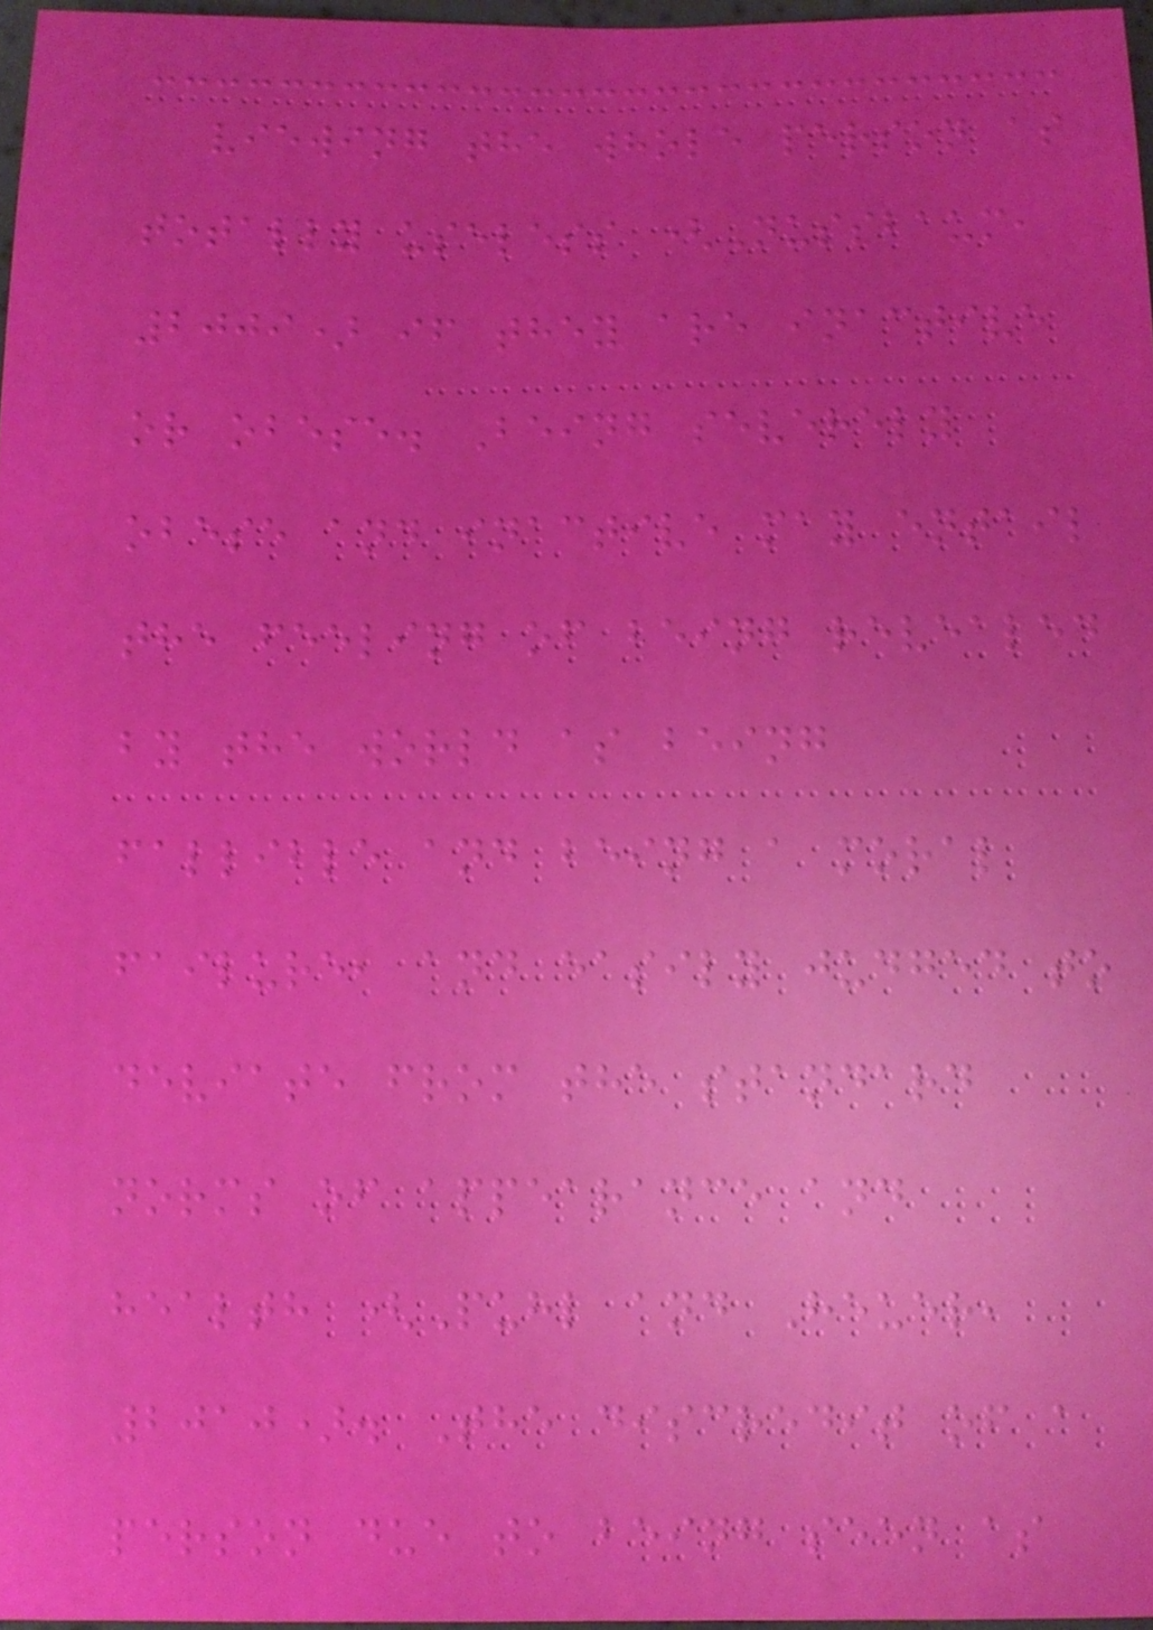viewing the whole person as
totally useless (Nussbaum,
2009) if they are inactive
or obese. Being severely
obese and inactive may entail
the feeling of being revealed
by the world as being
fallible and being a moral
failure, and easily judged to
deviate from the standard
norms of appearance and
health (Puhl and Heuer,
2010). The discredit of a
person due to being seen as
